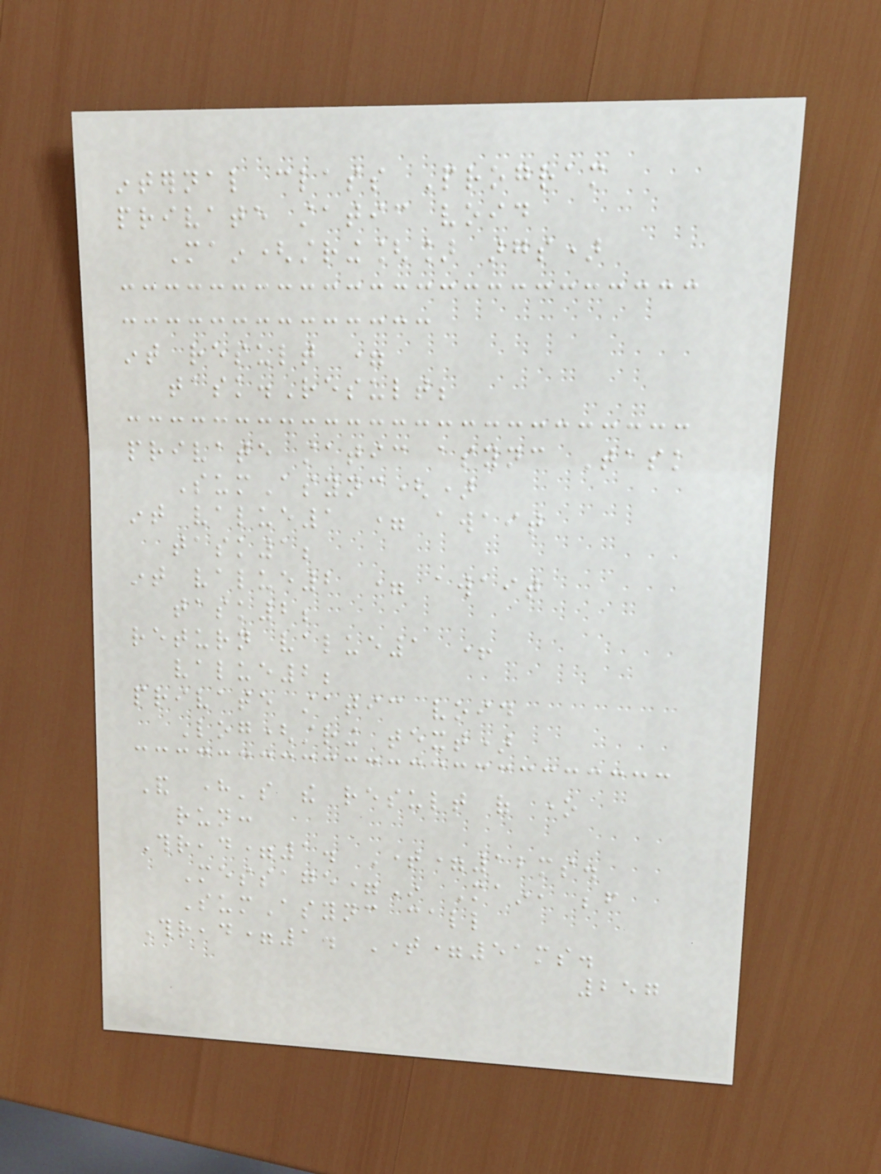internal class Program
private static void
Main(string[] args)
int result =
task.Result;
private static async Task
SumAsync()
int value1 = await
task1;
int value2 = await
task2;
return value1 +
value2;
private static void
Log(string text)
And here's the result of one
run:
Thread=1. Time=12ms.
Message=In Main, before
SumAsync call
Thread=1. Time=51ms.
257
